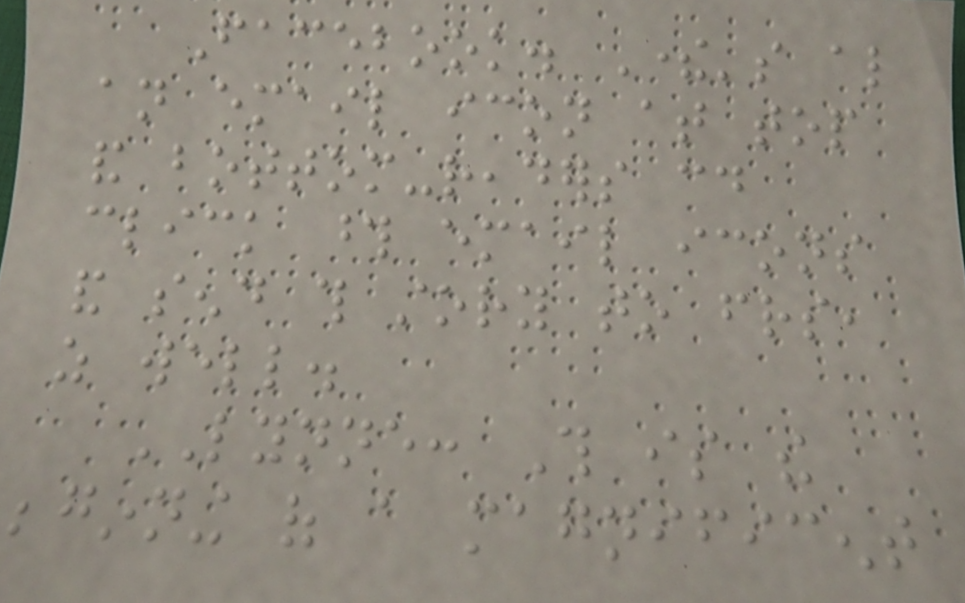Facebook. There's also
an email icon at top
and bottom-readers could
click those email icons
and send this story to friends,
as well.
LYNNE: This is the
beginning of a magnificent
